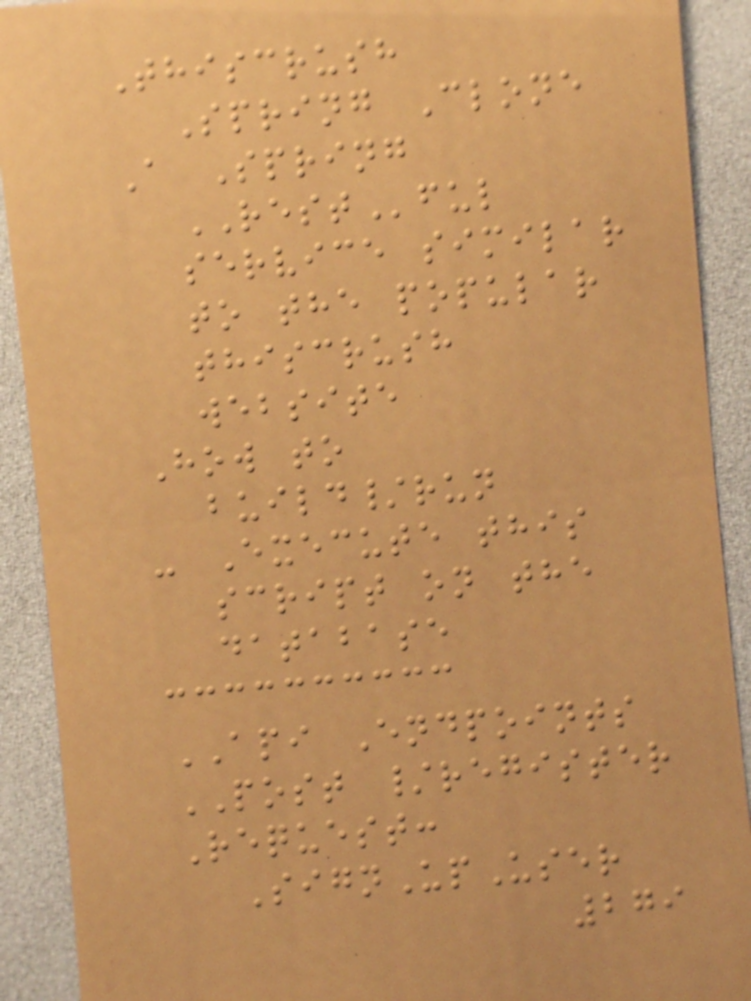Thiscrush
Spring Clone
A Spring
RESTful
service similar
to the popular
thiscrush
website
How to
build/run
- Execute this
script on the
database
API Endpoints
POST /register
Request:
SignUpUser
279
